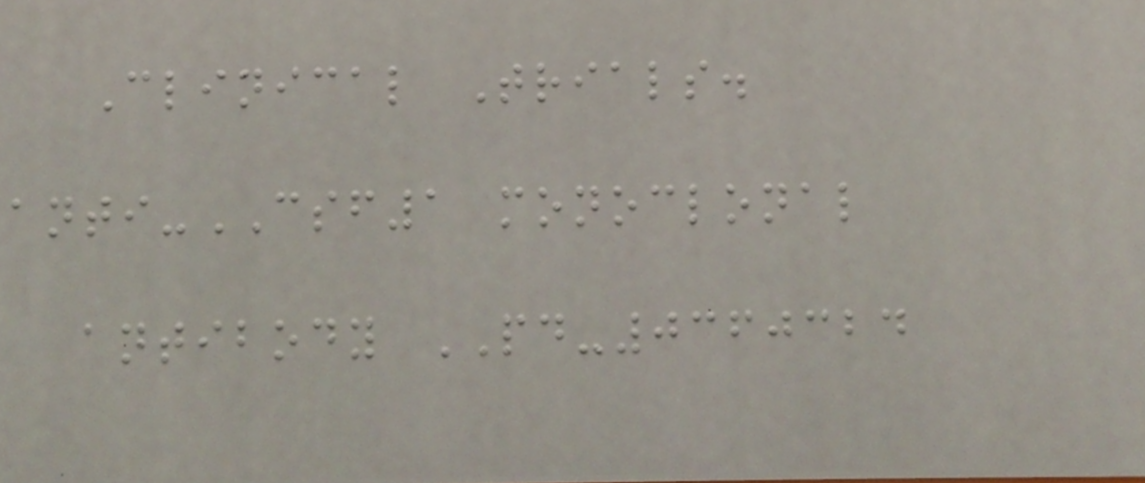Clinical Trials.
anti-CSF1 monoclonal
antibody PD-0360324
